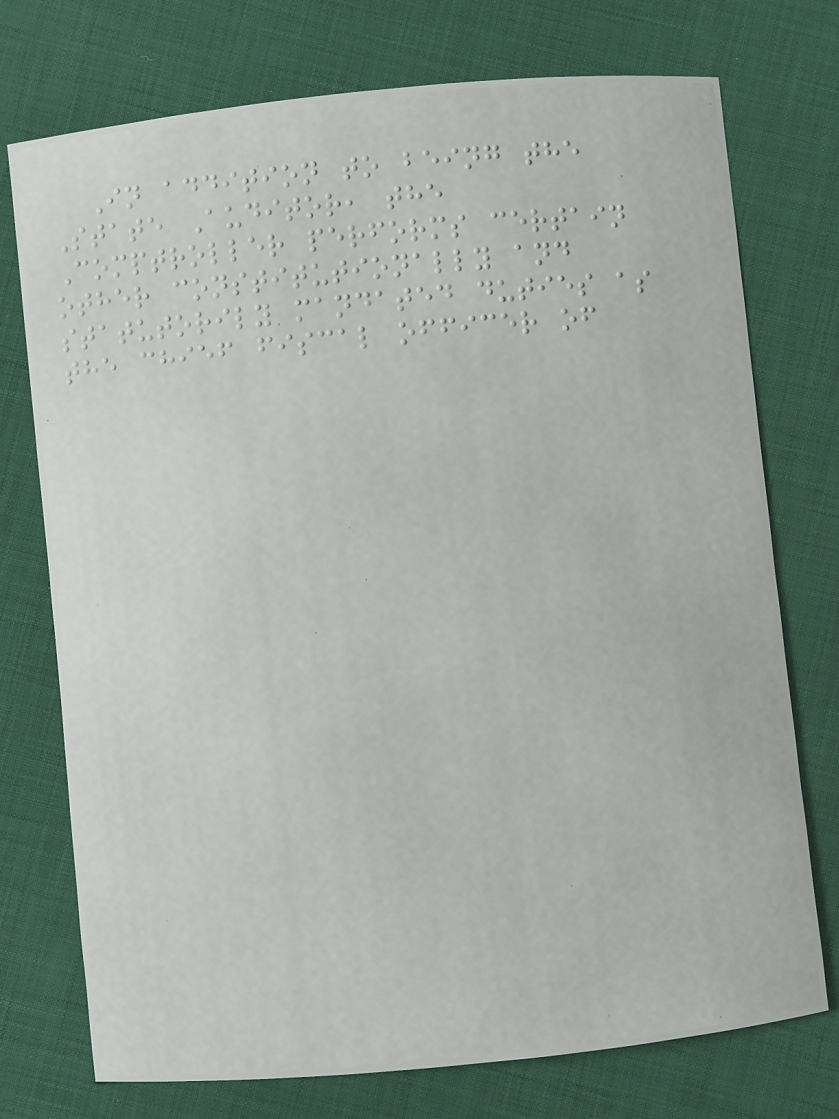In addition to being the
State Auditor, the
Comptroller performs certain
other constitutionally and
statutorily mandated duties as
the chief fiscal officer of
